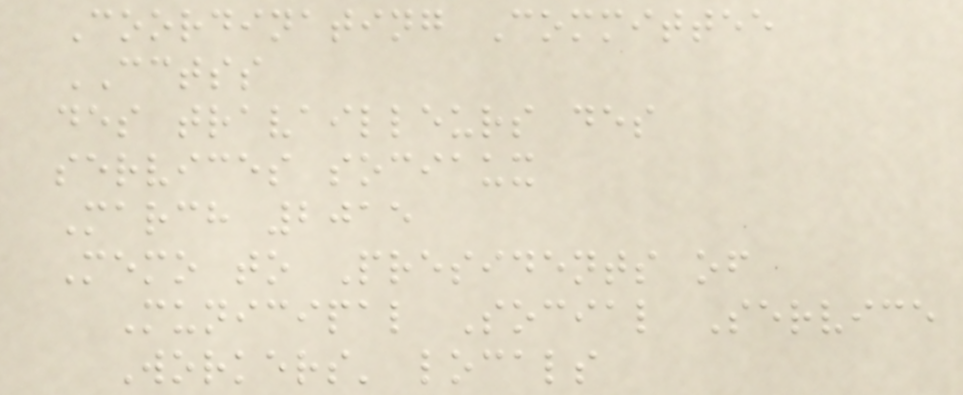Coordinating Committee
CCTSS
des travailleurs des
services sociaux
March 2015
Memo to Presidents of
Municipal Social Service
Workers' locals
